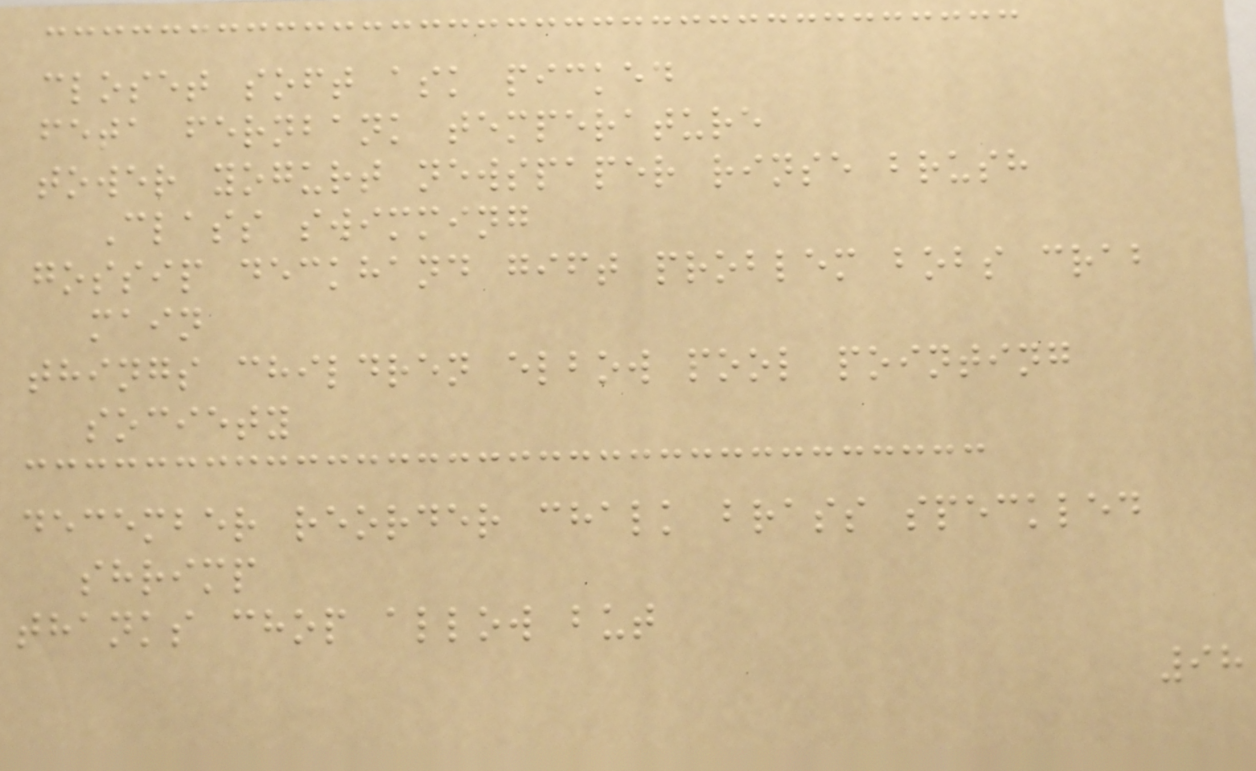closet soft ask picked
feta fernbank temperature
tower yogurt newspaper rinse brush
Class swimming
gossip deckhand gift problem bobs crab
main
things children elbow pool pointing
society
december reorder chalk brass speckled
shrimp
thanks chop allow but
98
